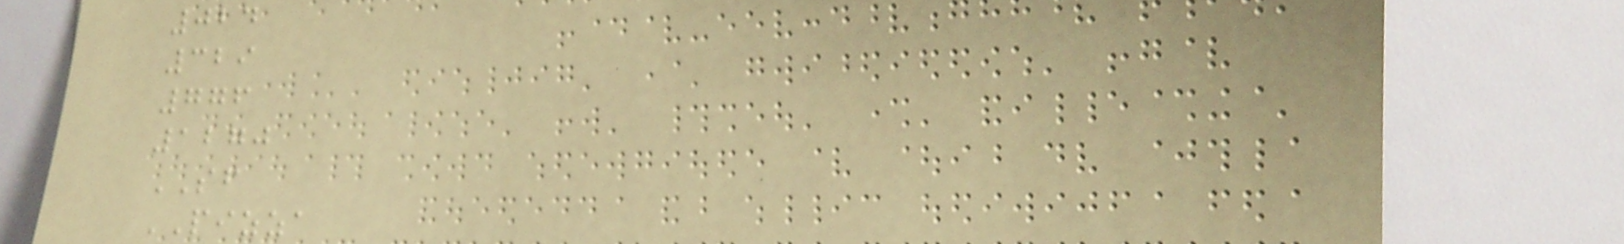024
329
776
1270
SF
PIZZA
